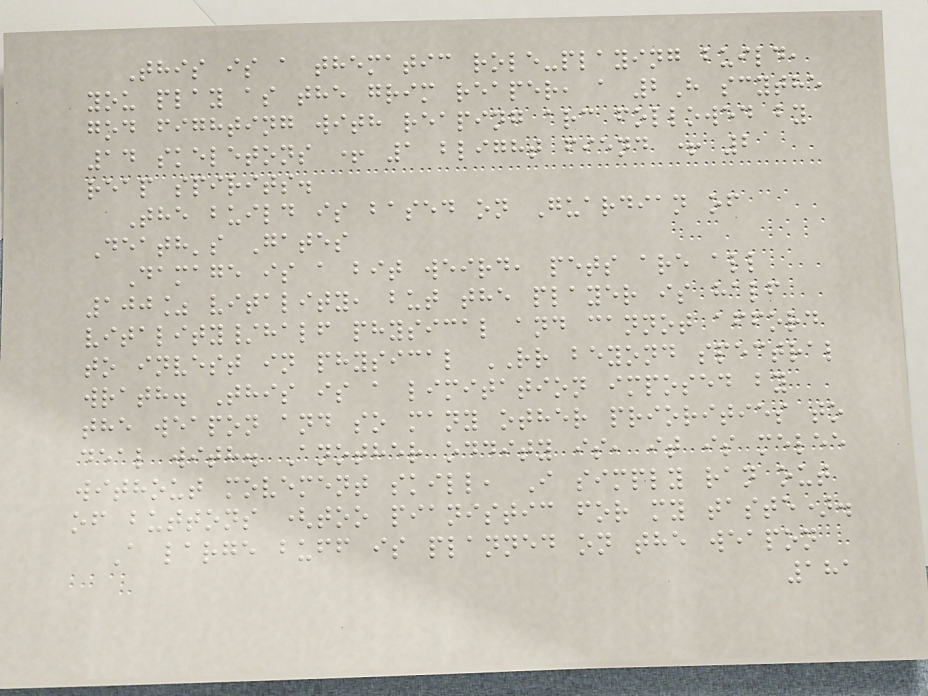This is a thematic role-playing build,
you play as the grim reaper, a 2H scythe
god fighting with reaping arc followed by
14 skeletons + 1 blight fiend + 2
reap spirits.
The build is based on Guardian of
Death's Gates
Damage is a bit weird, pets are all
100% vitality, but the player is half
vitality/half physical and cannot afford
to invest in physical RR beyond spectral
wrath. This is a limitation imposed by
the weapon and so many other priorities to
deal with. Another oddity is, it is melee
without movement skill, I simply ran out
of buttons (too pianistic for my taste).
A large buff is planned on the weapon
181
